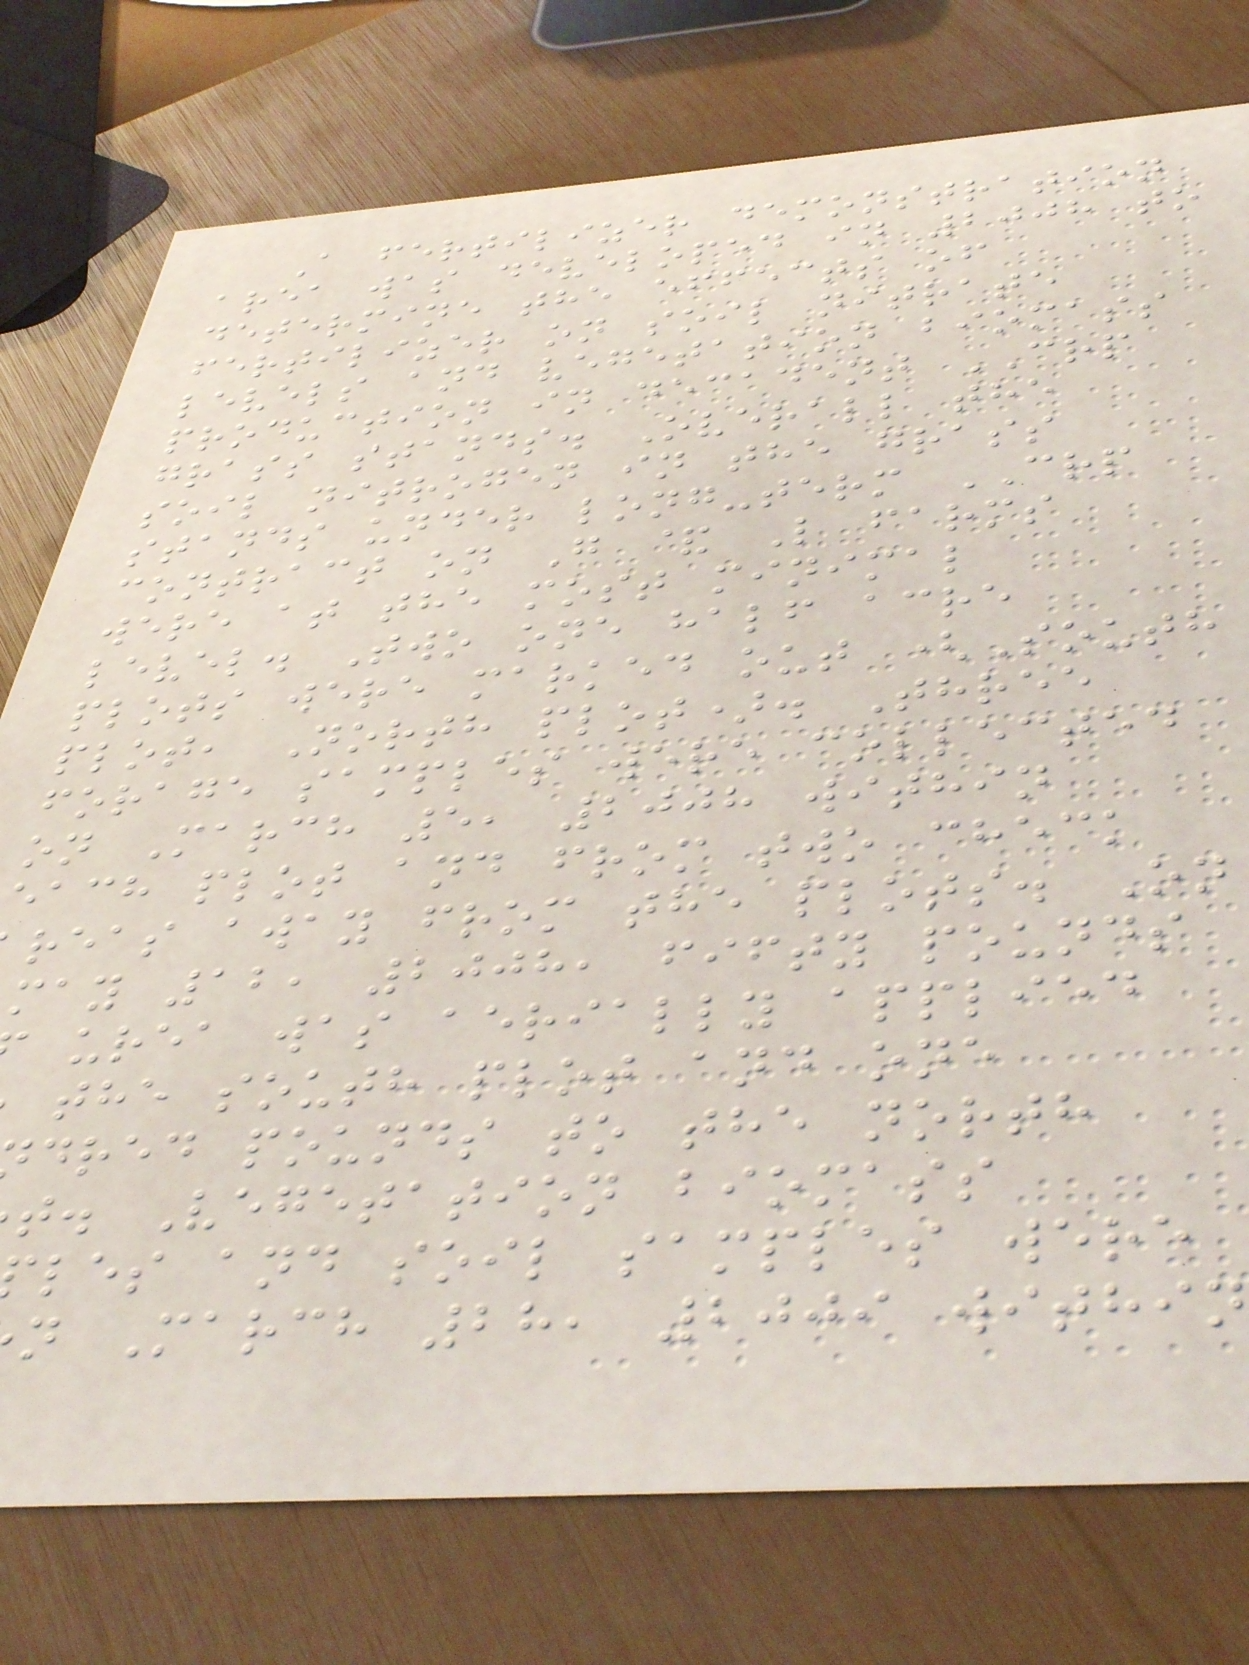A fertilizer demonstration
area was developed in 2008 to
determine the effects of
fertilizer on soil nitrate
levels and vegetation biomass
production in decadent CRP
grass stands. Overall the
soil nitrogen in the grass
stands under long-term CRP
contract on G & L farms
were at the most minimal
level. Two one half acre
plots were marked out (South
plot, North plot). Three
forage samples were collected
on March 5, 2008 within
each plot and from two check
reas away from the plots. On
may 12, 2008, fifty pounds
urea was aerially applied
the south plot and one
dred pounds to the north
t. Vegetation biomass
les and soil samples were
n March 28, 2009 within
